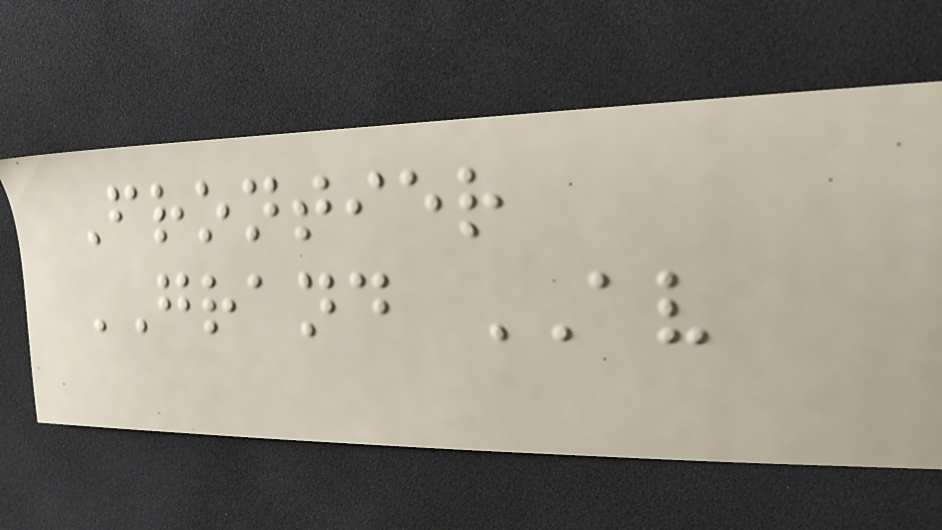Frontier
GRAND AV
